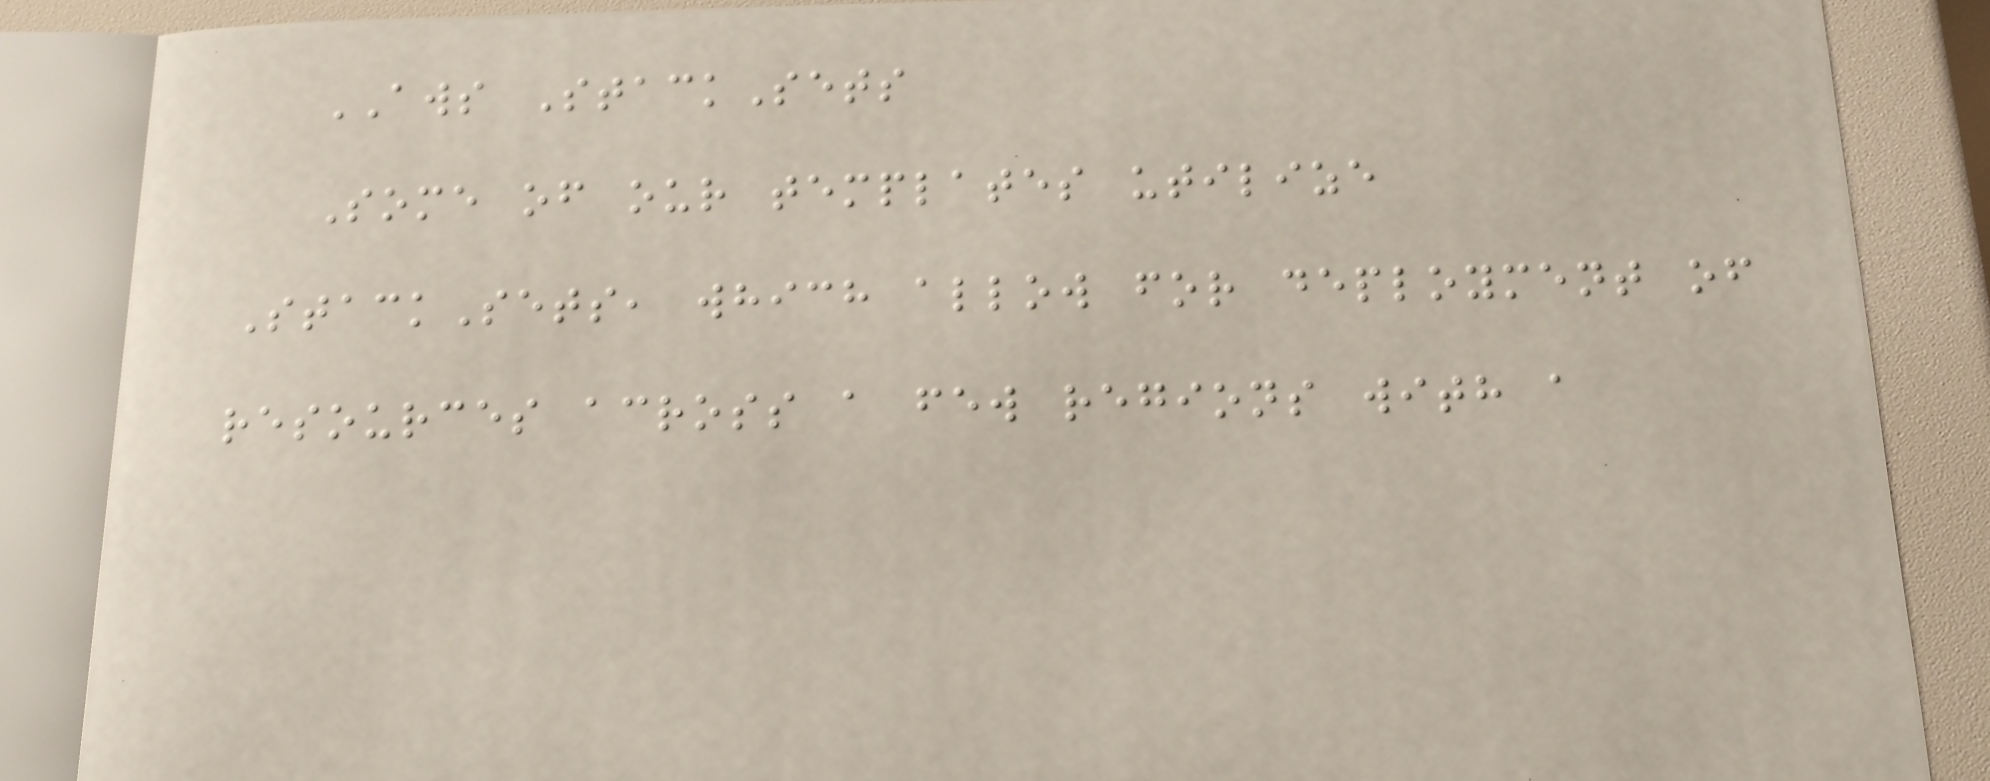AWS StackSets
Some of our templates utilize
StackSets, which allow for deployment of
resources across a few regions with a
